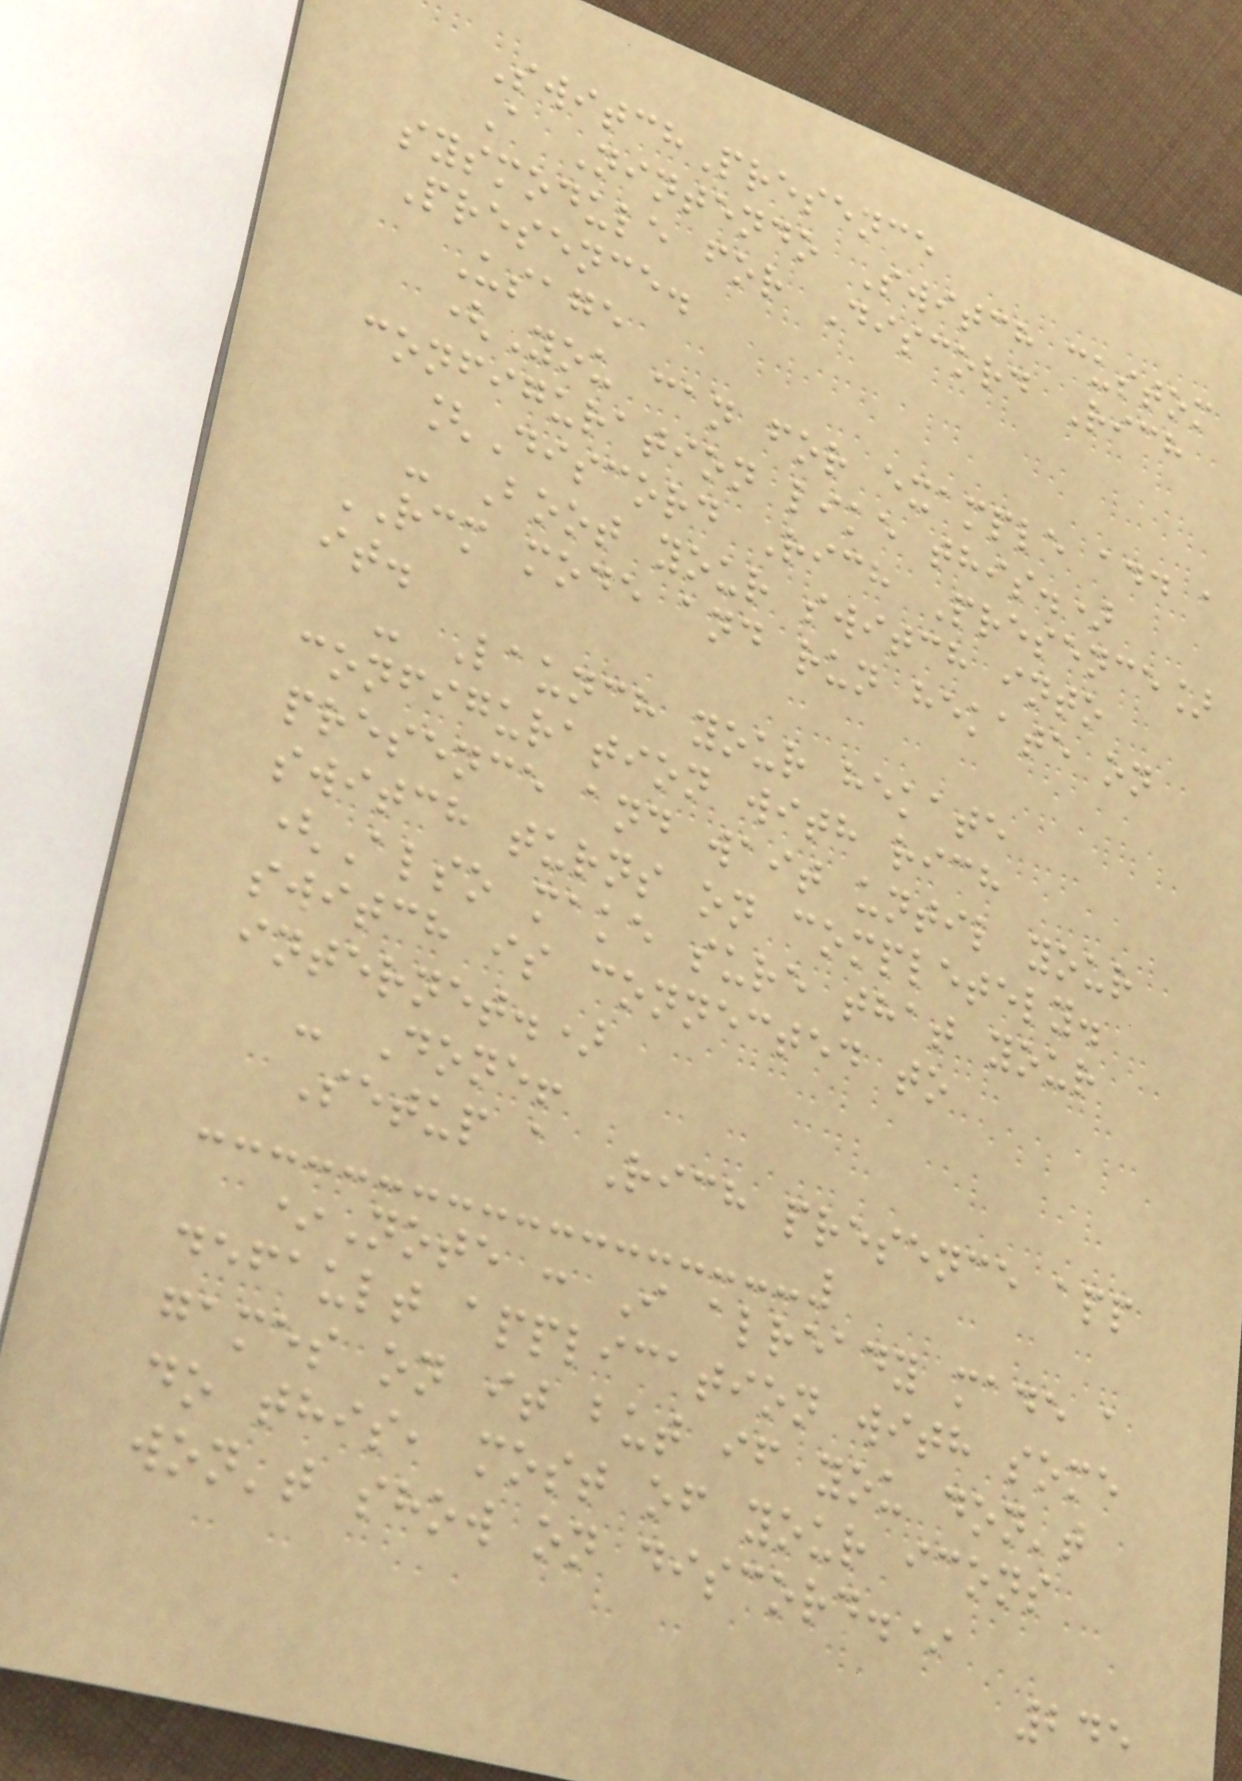SwitchPresence
A Nintendo Switch custom
sysmodule for Discord Rich
Presence.
Usage
(You can for example add a
configuration like this.)
[Discord Rich Presence]
- Boot your switch into
RCM mode and run hekate on
it.
- Launch your hekate
configuration with rich
presence and wait until your
switch turns on completely.
(Also make sure that your
switch is connected to
internet.)
- Done!
Setup a Rich presence app
*Note : I already made a
default application with some
games on it but if you don't
do this, most of your icons
won't show on discord.*
245
